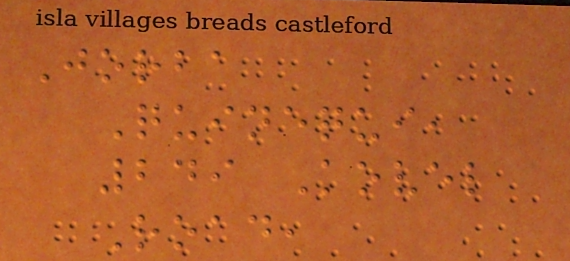Jorba
Quinequi,
249 Kovel
Road,
